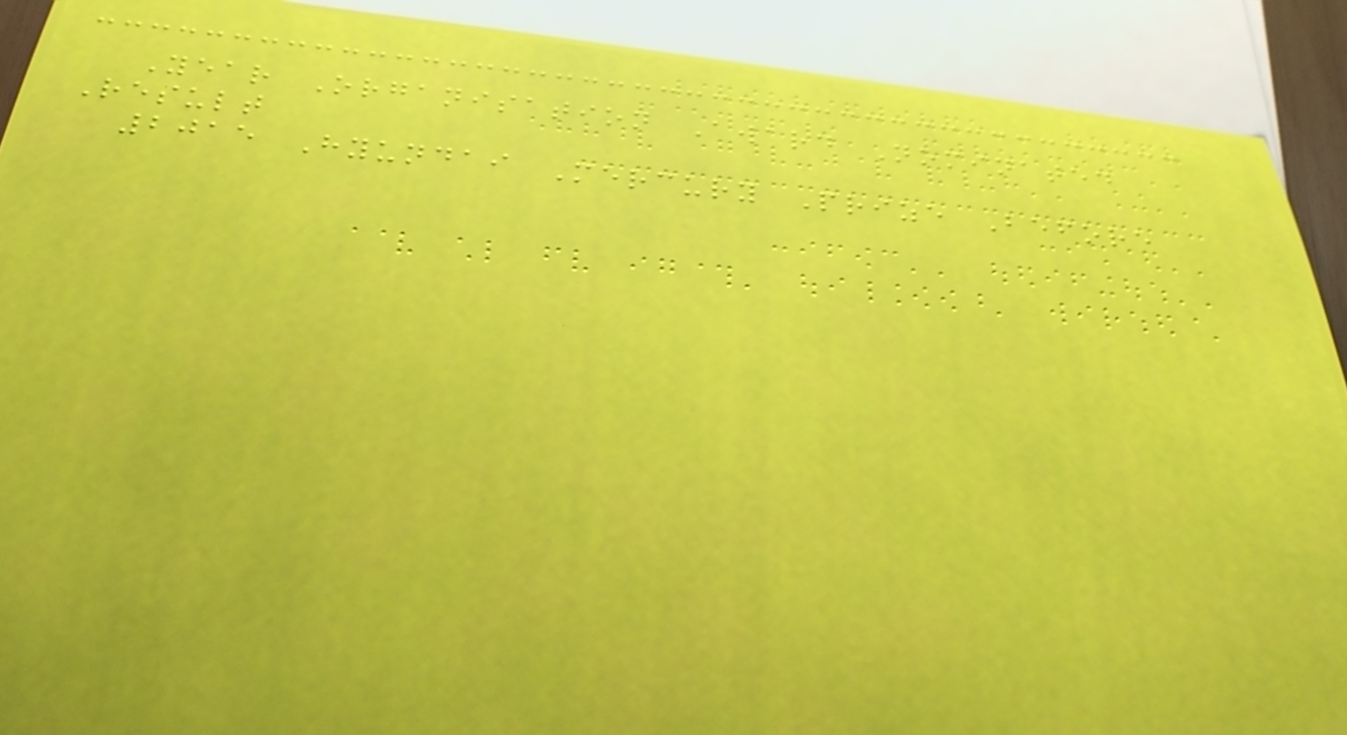Year Organisation Award Nominated
Result
2015 Hyundai Mercury Prize Before
